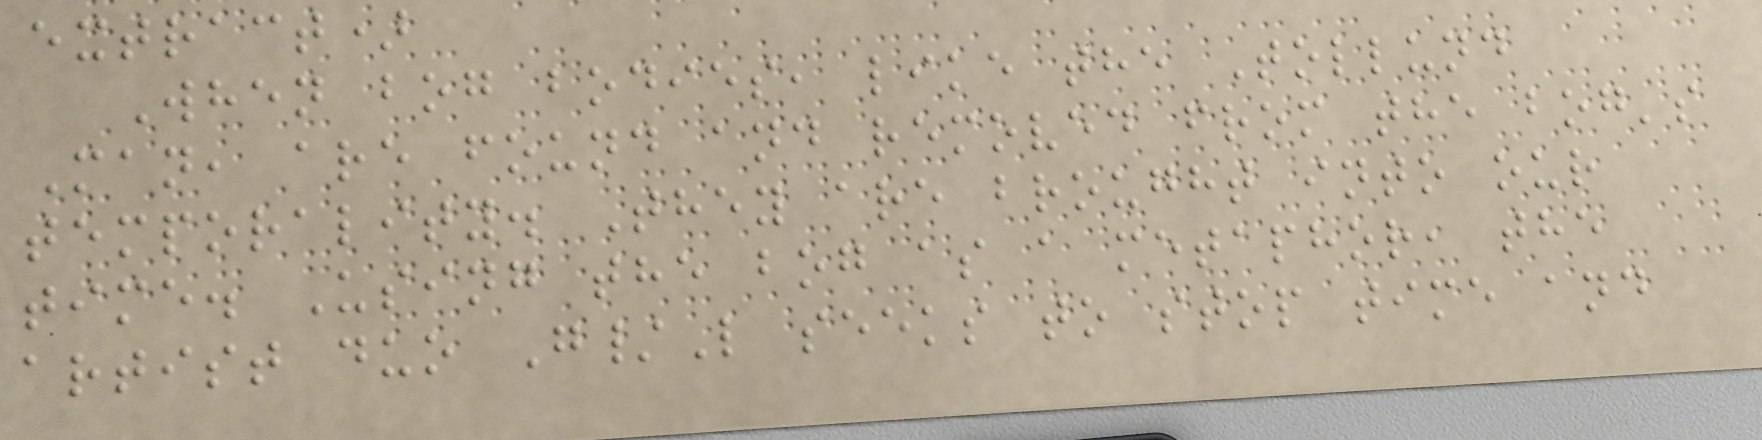extract)
When bog bodies, like the Tollund
Man, are found and removed from the bog's
temporality. They are brought into our
time. Using the bog as a metaphor, the
artist duo G/L seeks to stop time and
